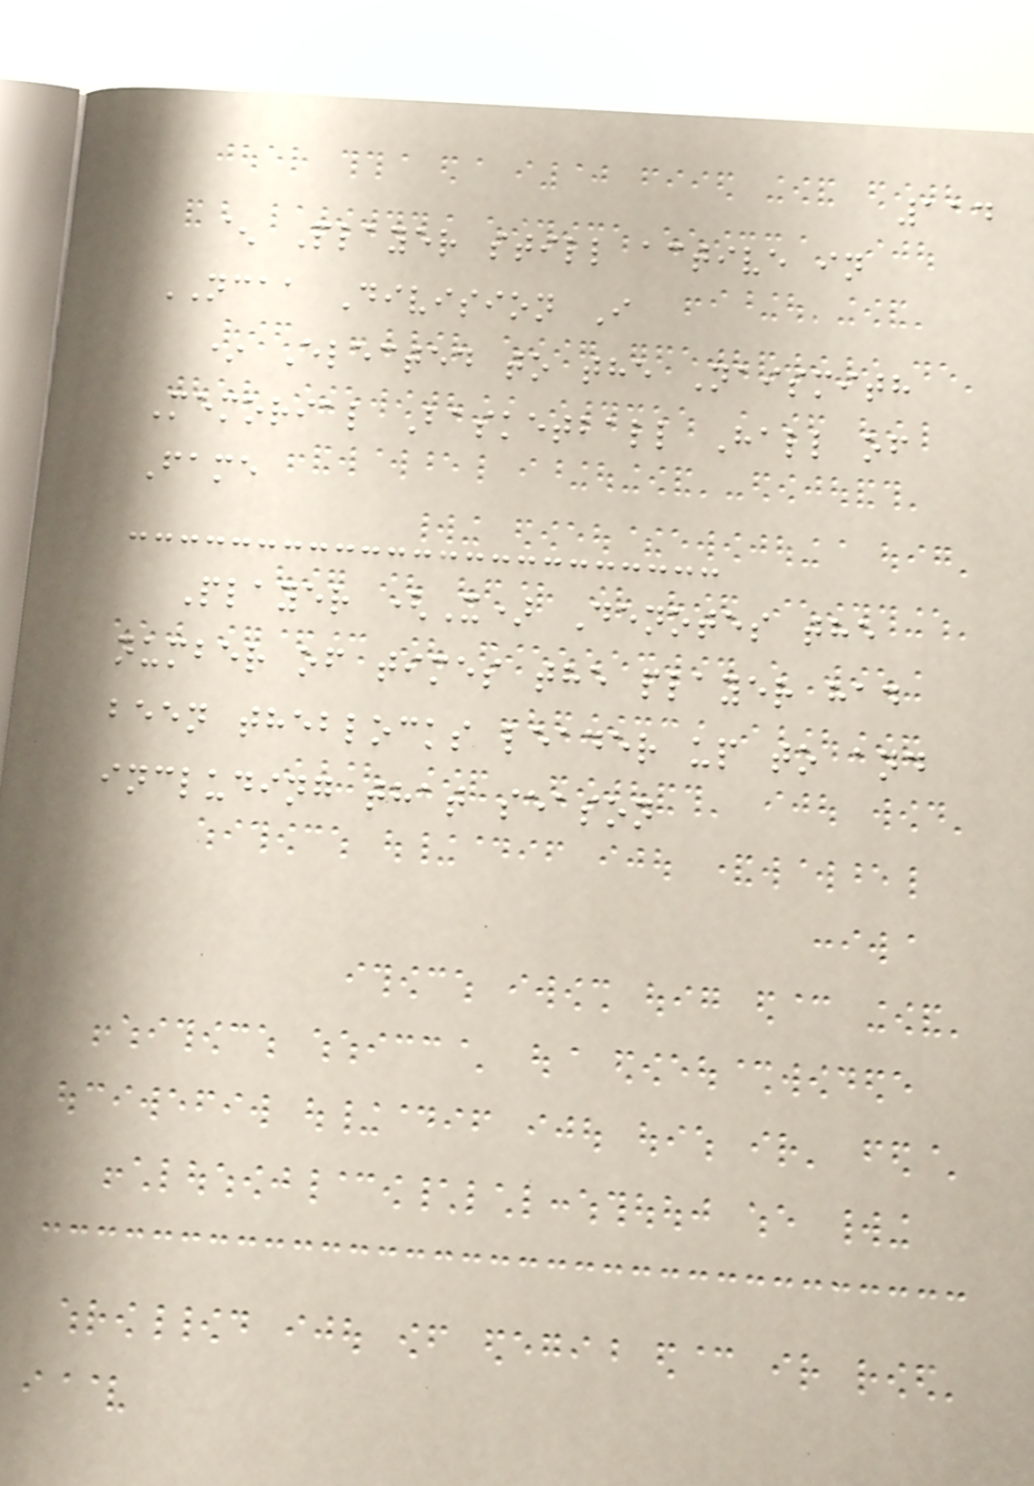114
^ Player still active in
NCAA Division I
* Elected to the Naismith
Memorial Basketball Hall of
Fame
Player (X) Denotes the
number of times the player had
been theblocks leader up to and
including that season
